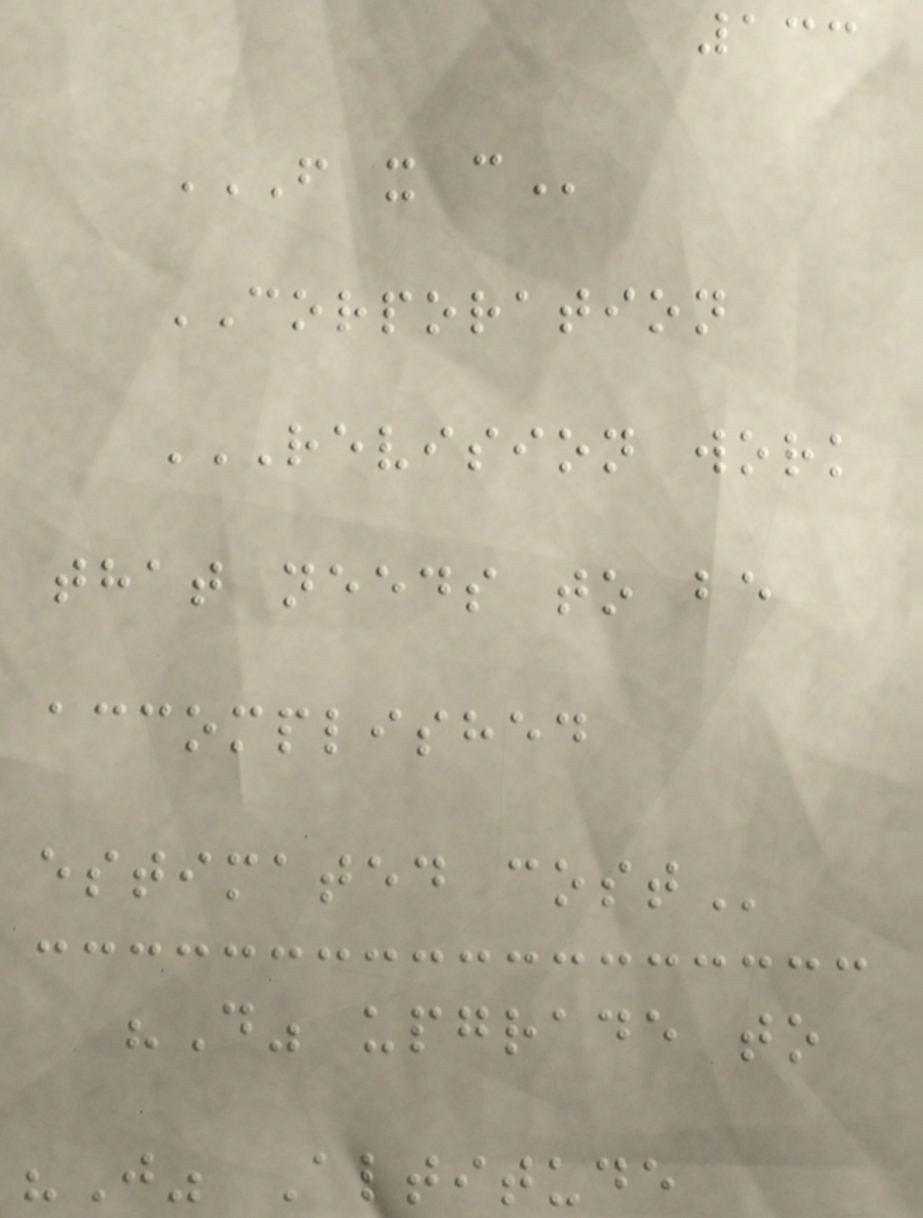133
F X C
CORPORATION
REVISION WORK
THAT NEEDS TO BE
ACCOMPLISHED
ESTIMATED COST
"D" upgrade to
"J" Altitude
